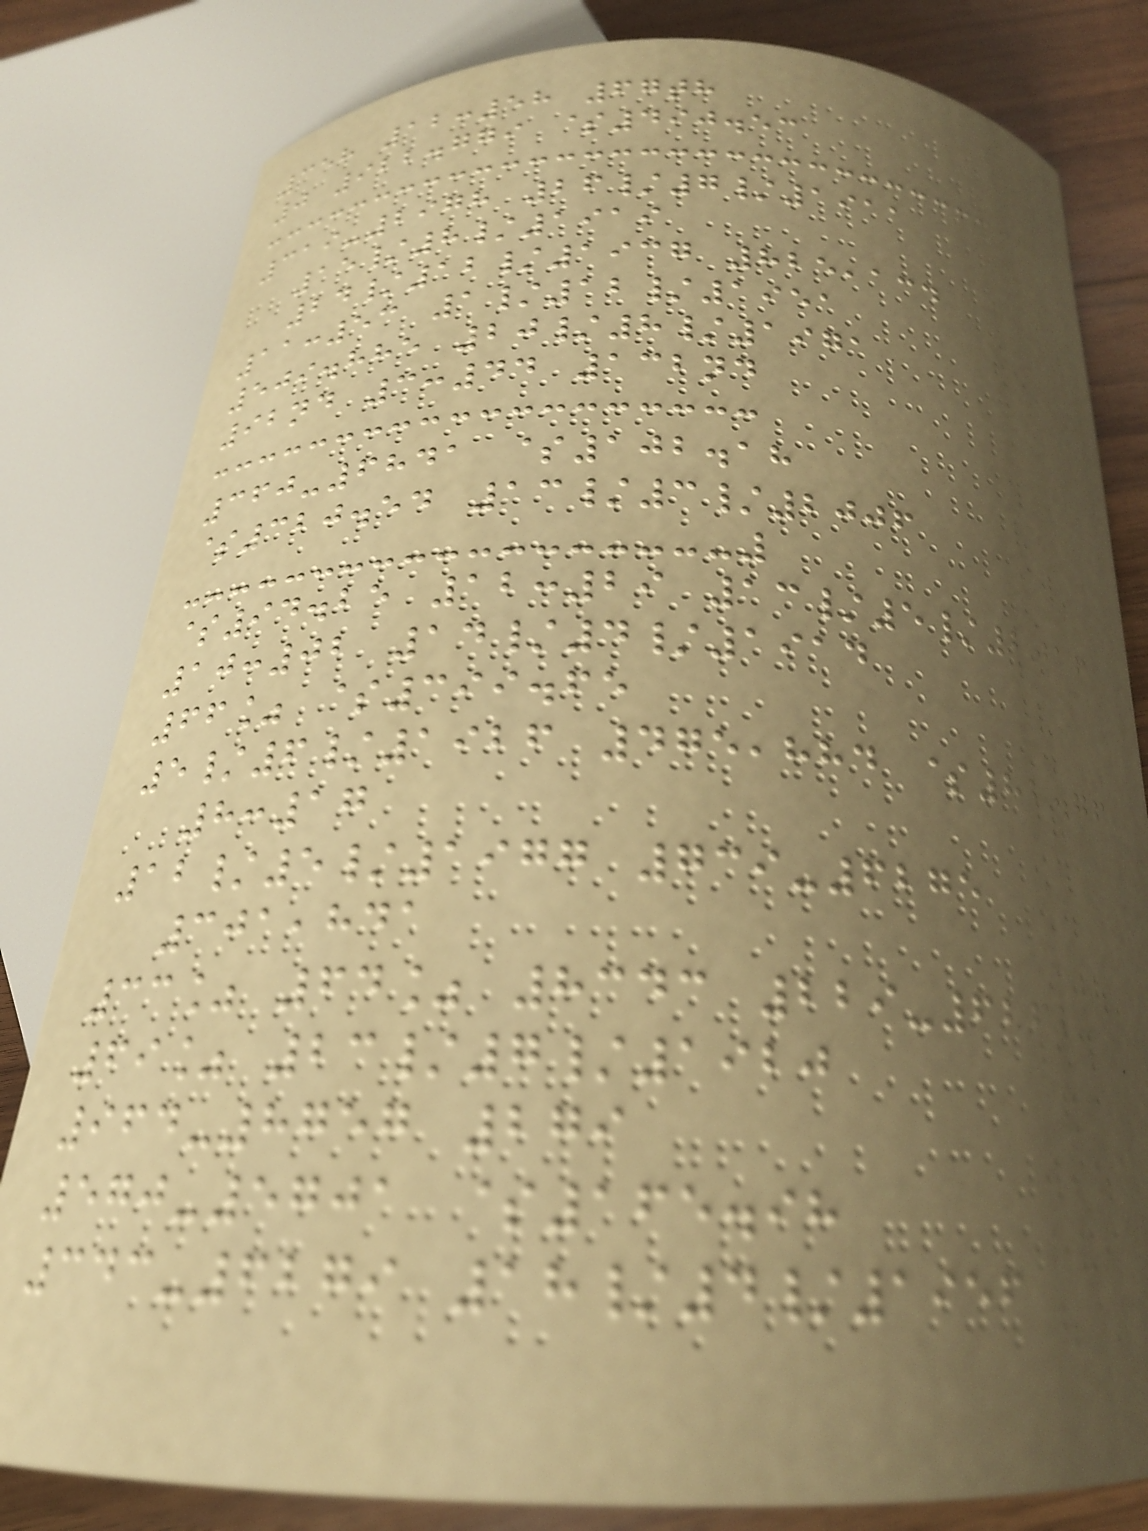358 12:58 67th
0 922.779 $490.53
319-2978 26/7/1911
15/8/1919
24/12/1937 825,134
11:53 1/12/1951
509.885 20/8/1971
92nd 3:44 132nd
360-6841 $102.18
$320.54 13/3/2006
$94.25 12:29 13/5/2016
10:02 14/4/1914
66% $399.65
5/6/1926 475,884 $82.76
8:17
12/5/1977 739-6275
301,841
33% 64% 8343 229-6262
69% 23/7/1920
964-8757 279
570-5701 $165.98
343-6279 18/4/1956
